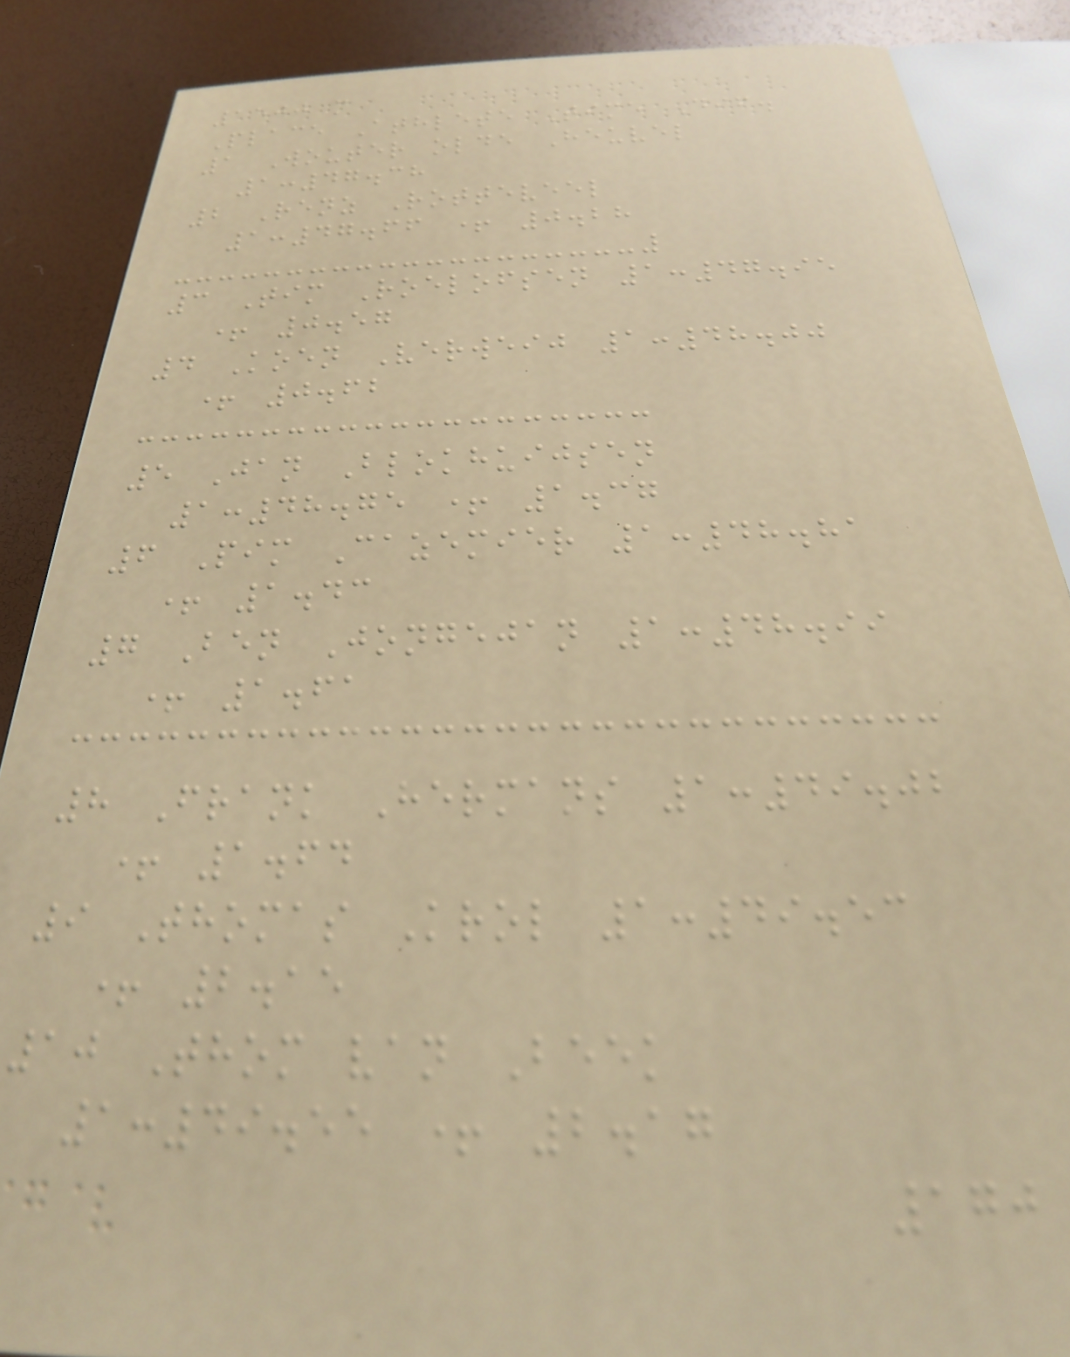1500 m
Place Athlete Time Dif.
1 Wouter olde Heuvel
1:47.38
2 Renz Rotteveel
1:47.66 + 0.28
3 Tim Roelofsen 1:47.95
+ 0.57
4 Koen Verweij 1:48.00
+ 0.62
5 Jan Blokhuijsen
1:48.75 + 1.37
6 Pim Cazemier 1:48.81
+ 1.43
7 Ben Jongejan 1:48.99
+ 1.61
8 Frank Hermans 1:49.02
+ 1.64
9 Thomas Krol 1:49.53
+ 2.15
10 Thom van Beek
1:49.55 + 2.17
170
